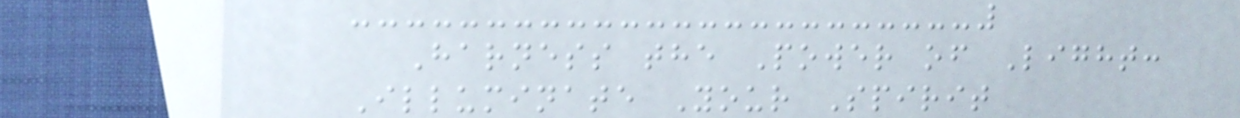Harness the Power of Light:
Illuminate Your Spirit
